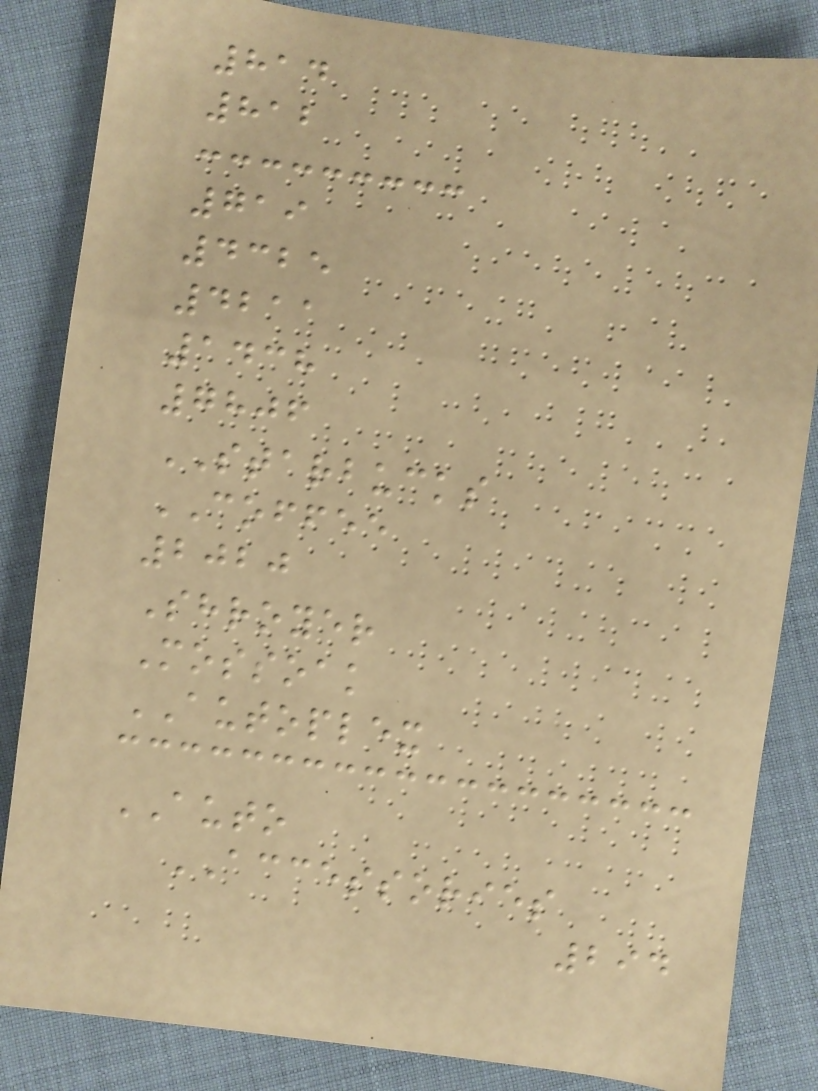814
812
719
4325
4211
1438
7806
STARBUCKS
COFFEE
2020
Shroyer
Mossoak
AUTOPLEX
AUTO
ACCESSORIES
294
